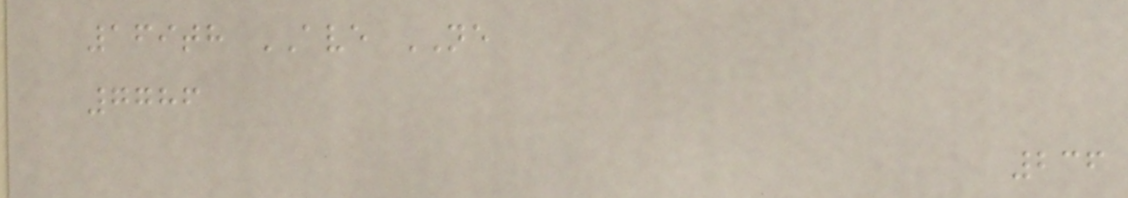169th AVE NE
7786
236
